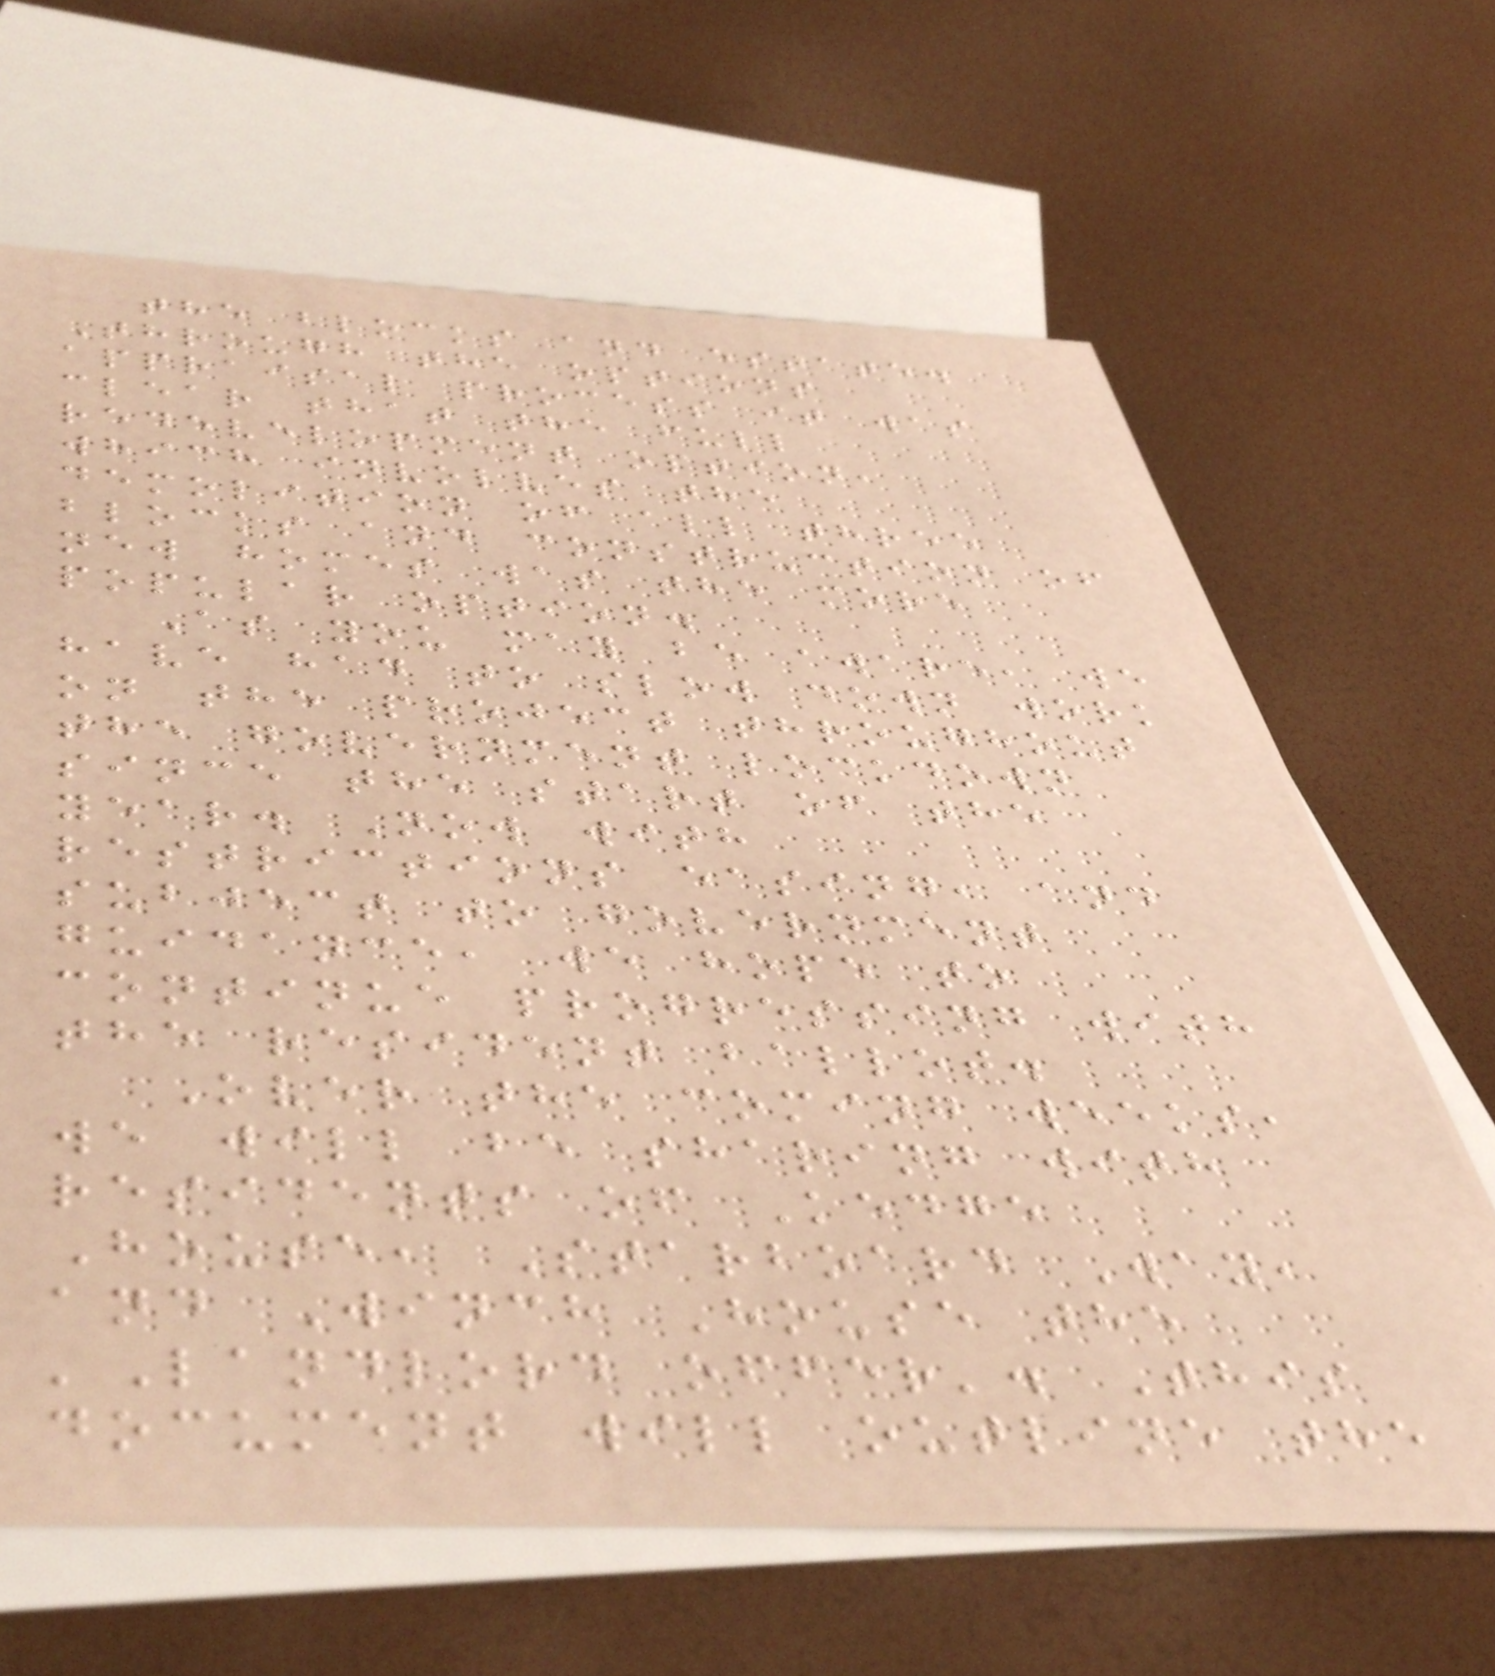the blocks and estate.
Through the options
appraisal process it was
clear that the full
redevelopment option,
which involves the
demolition of all three
blocks and construction of
new homes was the more
popular option.
As you may be aware, we
have had to slow down work
on the project throughout
the government lockdown
since the start of the
year. Now with
restrictions easing, and
subject to government
guidance, we hope to
continue progressing with
the resident ballot.
Over the coming weeks,
we will be sharing with
residents of Kedge
House, Starboard Way,
and Winch House the
'Landlord offer'. This
document will outline the
